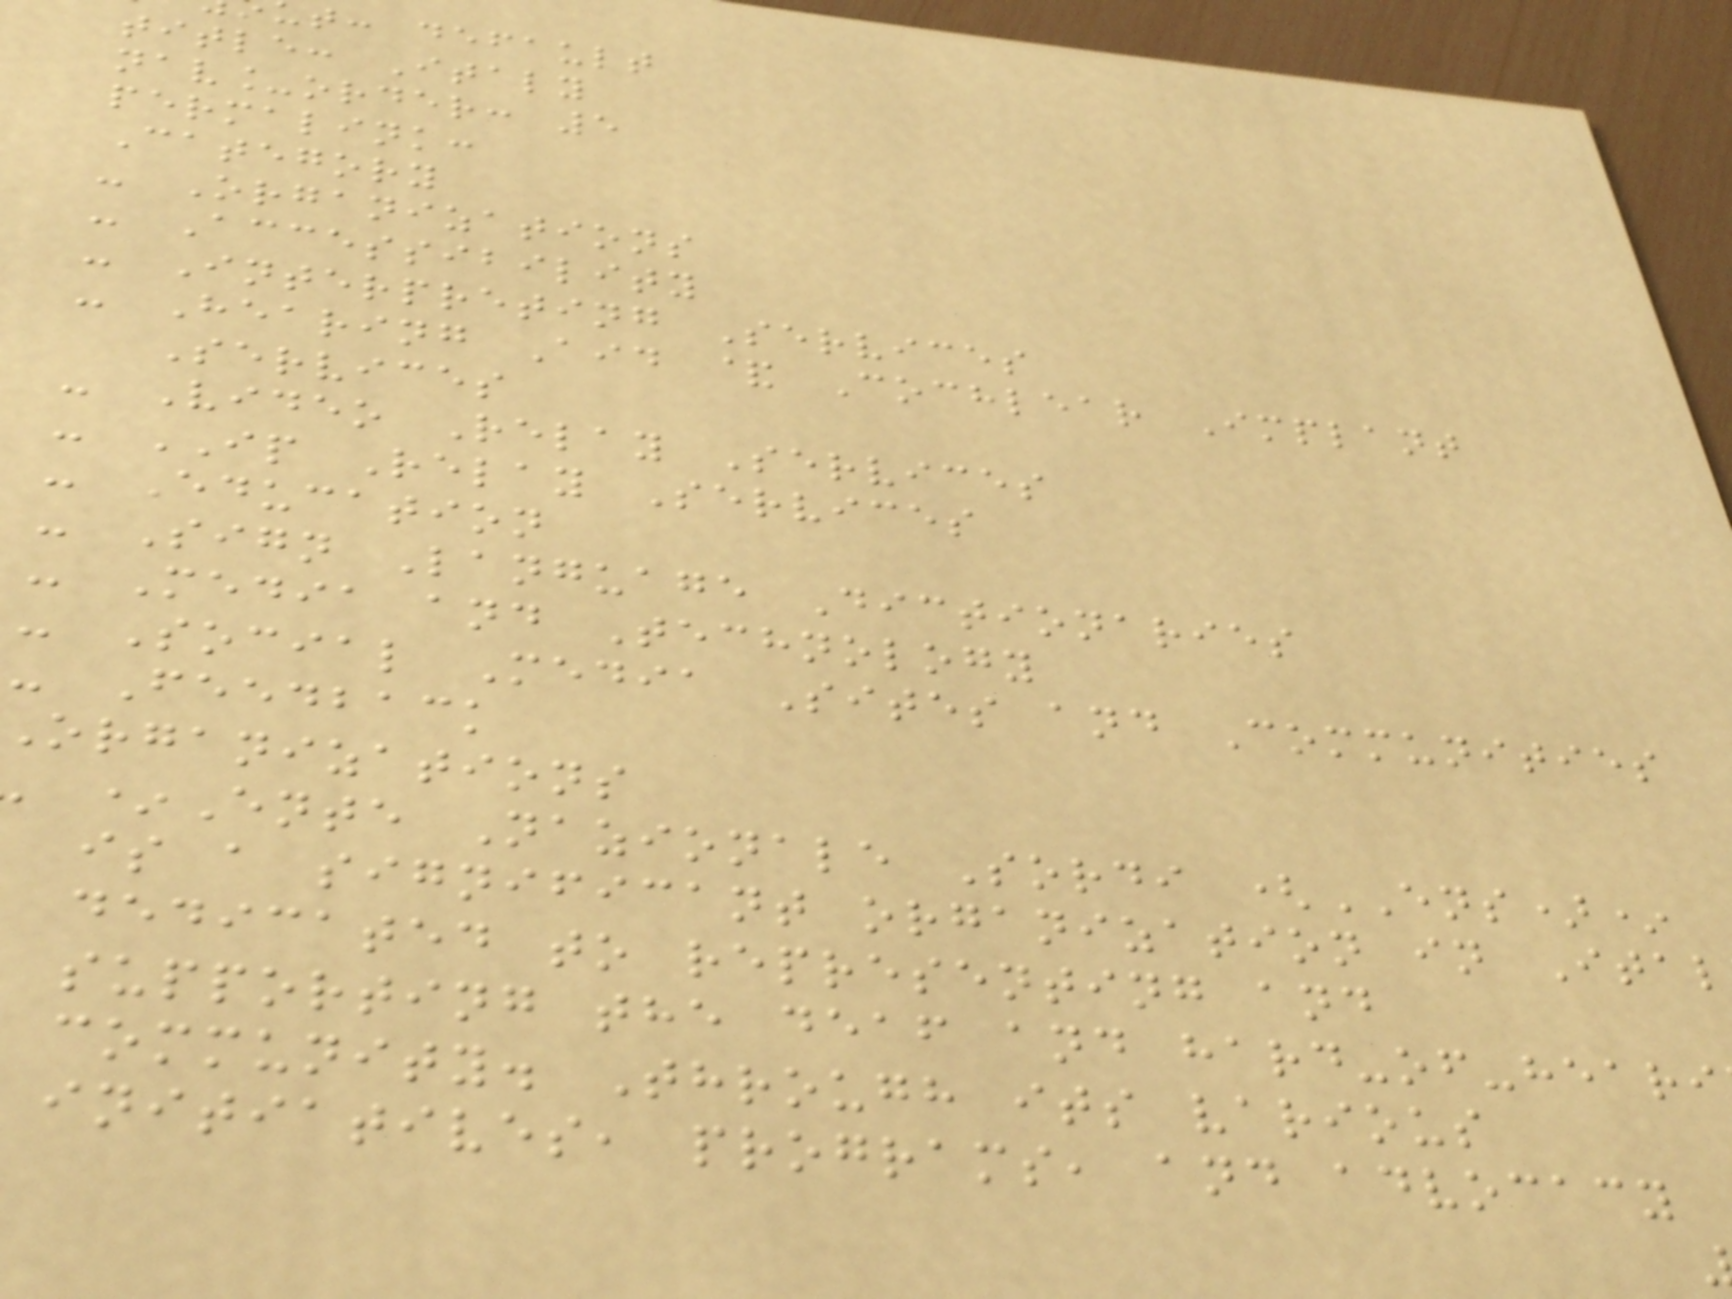t: default
title: Italy
nav_order: 5
permalink:
Category
- Organizations
- Accessibility
- Interpreting Services
- Hearing Aid & Cochlear Implant
Services
- Video Relay Services
- IP Relay Services
- Education
- Sign Language Dictionaries
- Media and Technology
- Social Media Sites and Communities
- Feedback
organizations
*Ente Nazionale Sordi (ENS)*
is a significant organization in Ital
dedicated to representing and
supporting the deaf and hard-of-heari
community. Through its various
initiatives, programs, and advocacy
